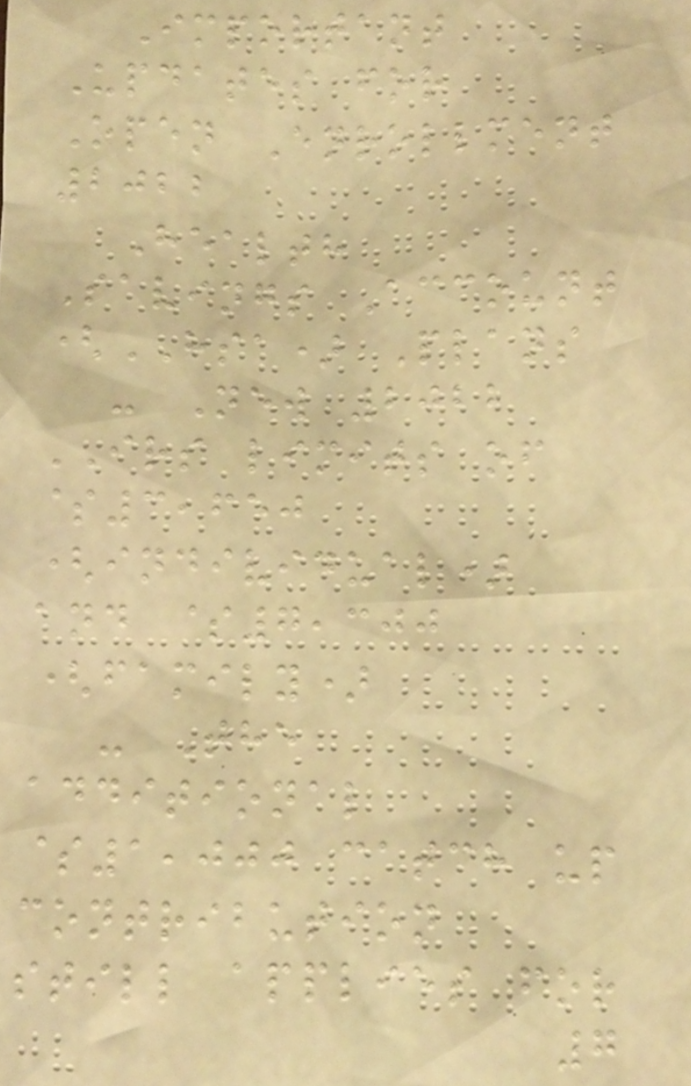Important
Updates for
Open Enrollment
2022
Health
Savings Account
(HSA) Plans
- New 2022
IRS limits of
$3,650
(individual)
and $7,300
(family)
- The
additional
$1,000 catch up
contribution
still applies for
7
